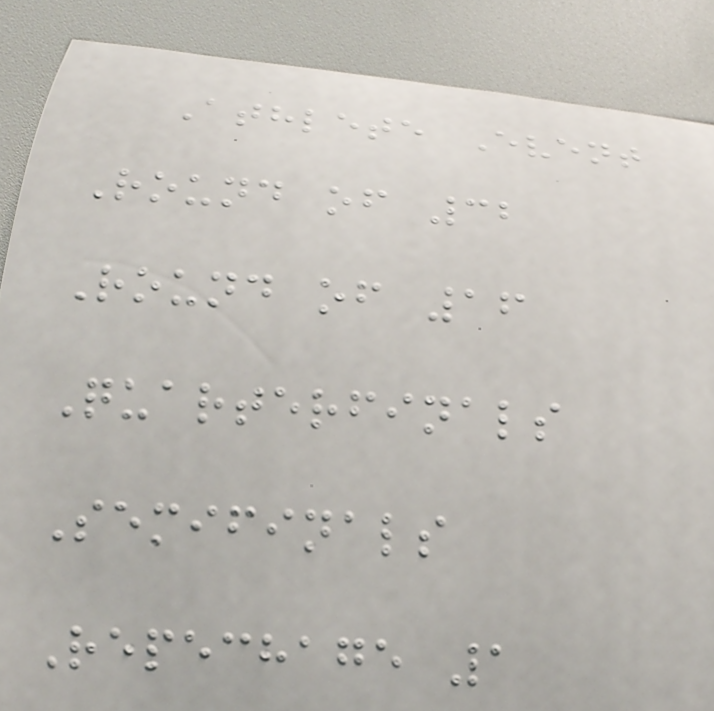Athlete Event
Round of 32
Round of 16
Quarterfinals
Semifinals
Repechage 1
